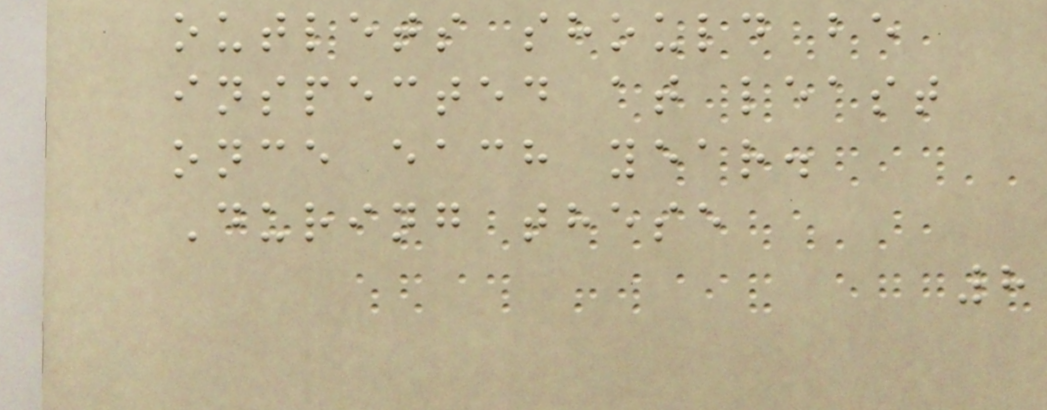outlets should be
inspected at least
once each year.
During these
8
